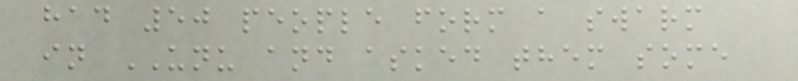had 50 people form a swarm
in UNU and asked them some
